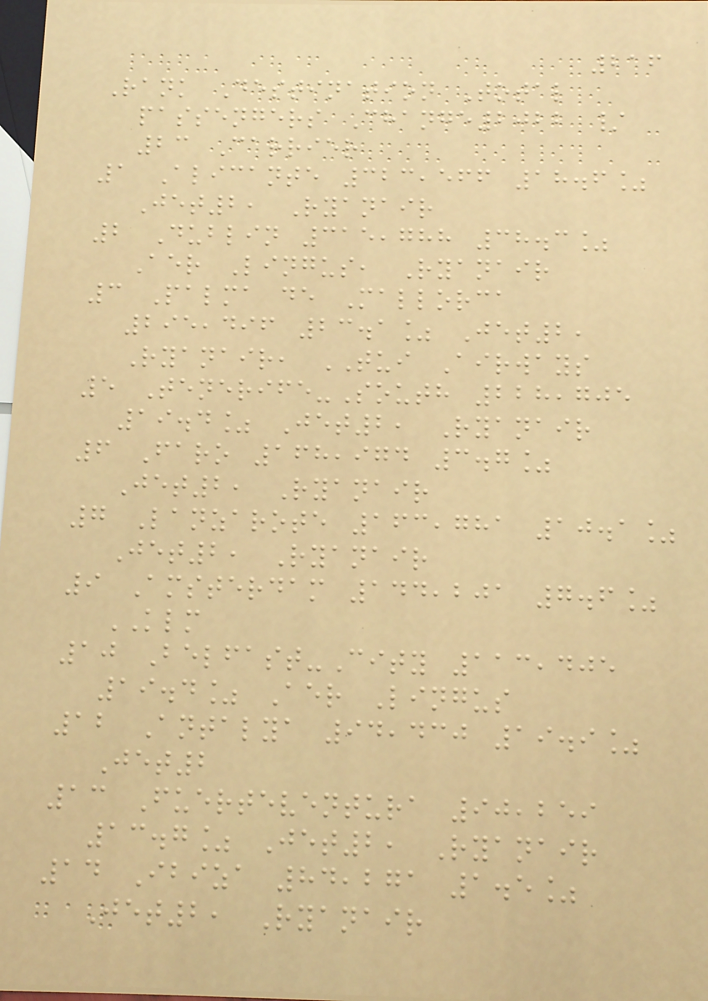216
Rank Destination Total
passengers Change2022 /
23 Carrier
1 Alicante 323,566 18.6%
Jet2, Ryanair
2 Dublin 315,788 38.3%
Aer Lingus, Ryanair
3 Palma de Mallorca
295,496 23.1% Jet2,
Ryanair, TUI Airways
5 Tenerife-South 228,705
19.4% Jet2, Ryanair
6 Faro 168,974 3.7%
Jet2, Ryanair
7 Lanzarote 163,781 10.1%
Jet2, Ryanair
9 Amsterdam 144,201 7.6%
KLM
10 Belfast-City 113,405
19.4% Aer Lingus
12 Antalya 94,430 19.9%
Jet2
13 Fuerteventura 90,259
13.7% Jet2, Ryanair
14 Ibiza 84,271 1.5%
Jet2, Ryanair
